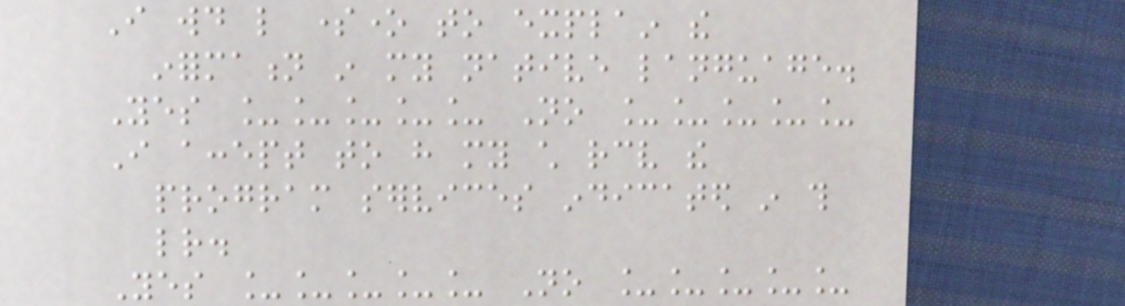I would like someone to explain the
information in my native language.
Yes _____ No _____
I accept to have my child receive the
program services indicated in this
letter.
Yes _____ No _____
